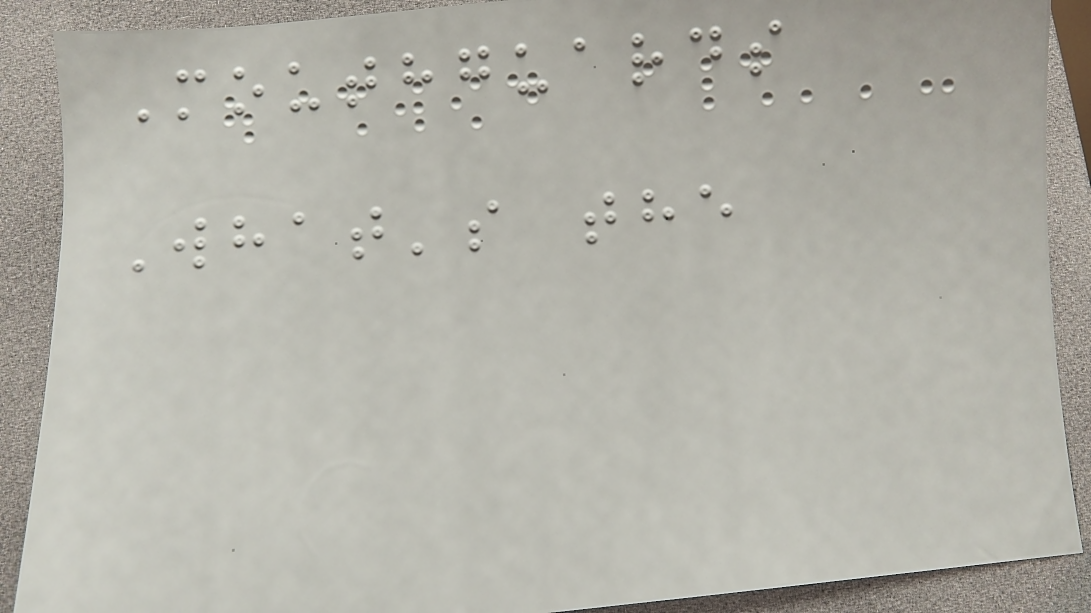Mouthguards
What's the
